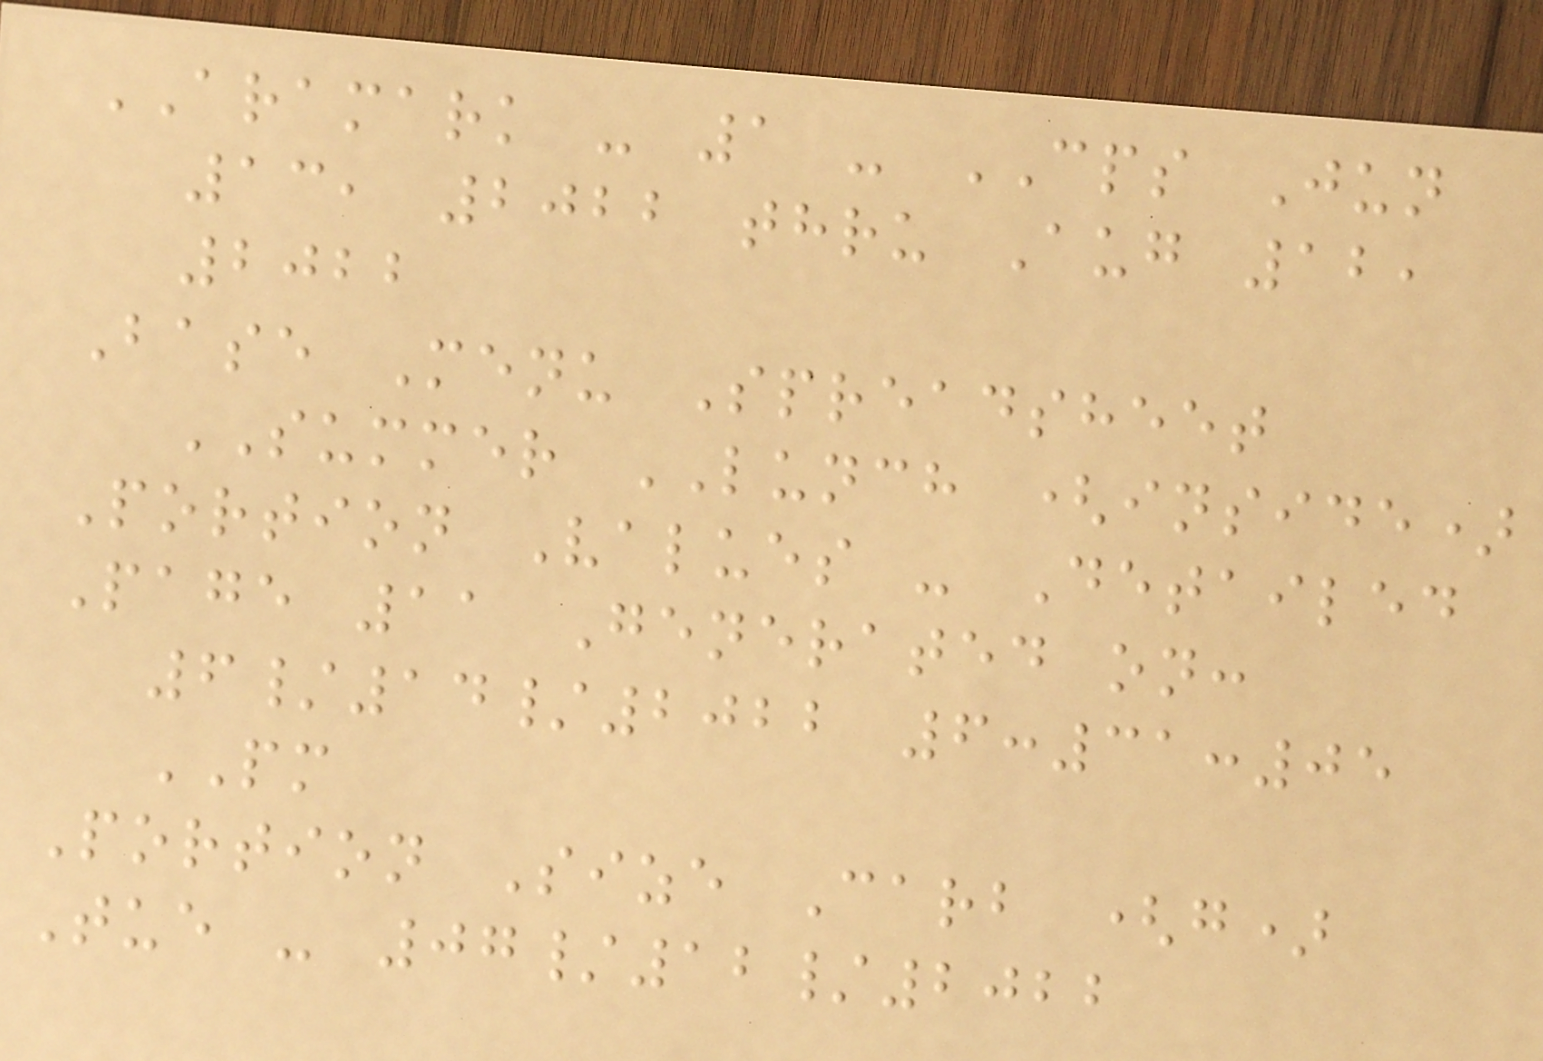ARAMARK - 1 - CPS Jun
13, 2022 thru Aug 12,
2022
Base Menu Spreadsheet
SUMMER LUNCH (inside)
Portion Values - Detailed
Page 11 Generated on:
6/14/2022 6:31:05
PM
Portion Size Carb (g)
Tue - 07/12/2022
